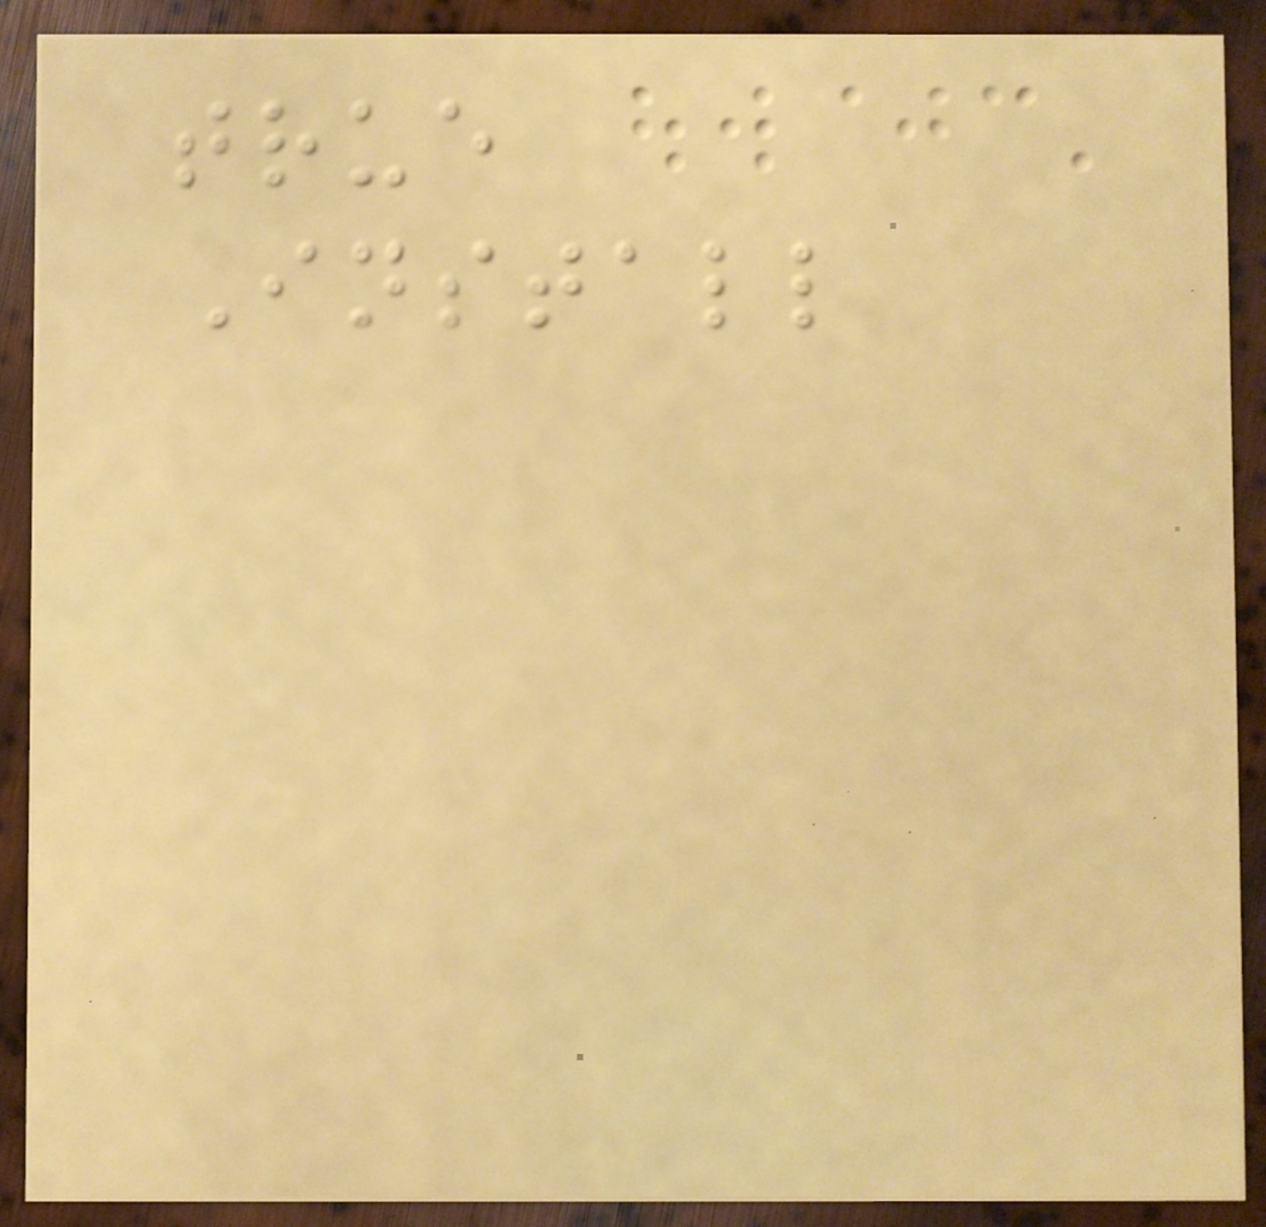true
Install
